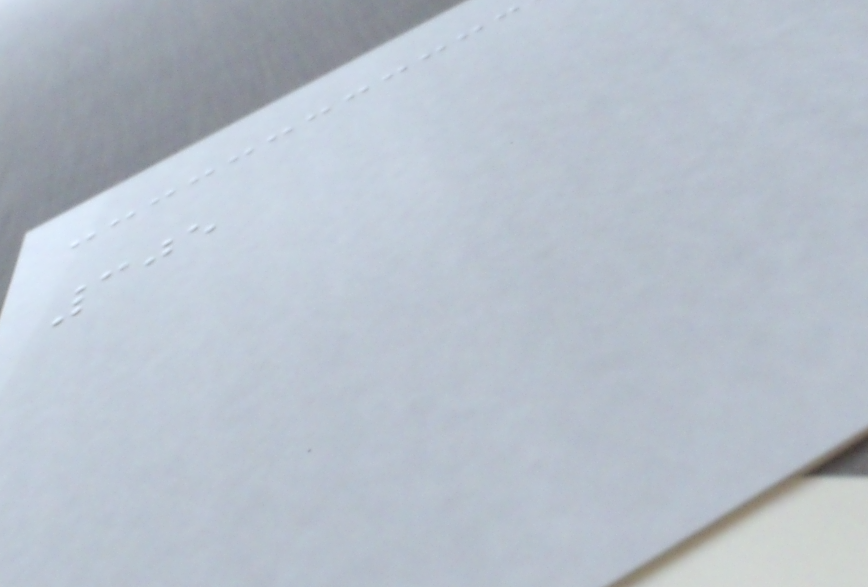305
